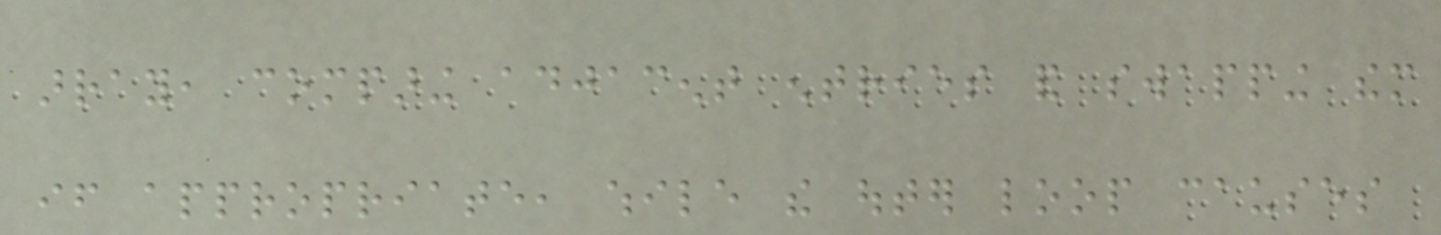array, comparing adjacent entries and swapping them
if appropriate, while the outer loop causes
